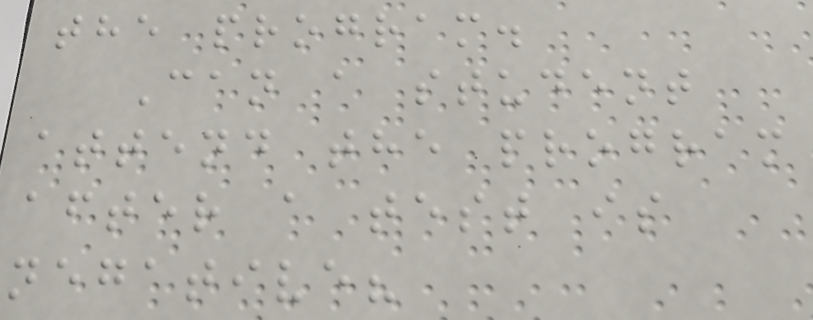the program.
Can a student
attend the program
after a test is
negative?
